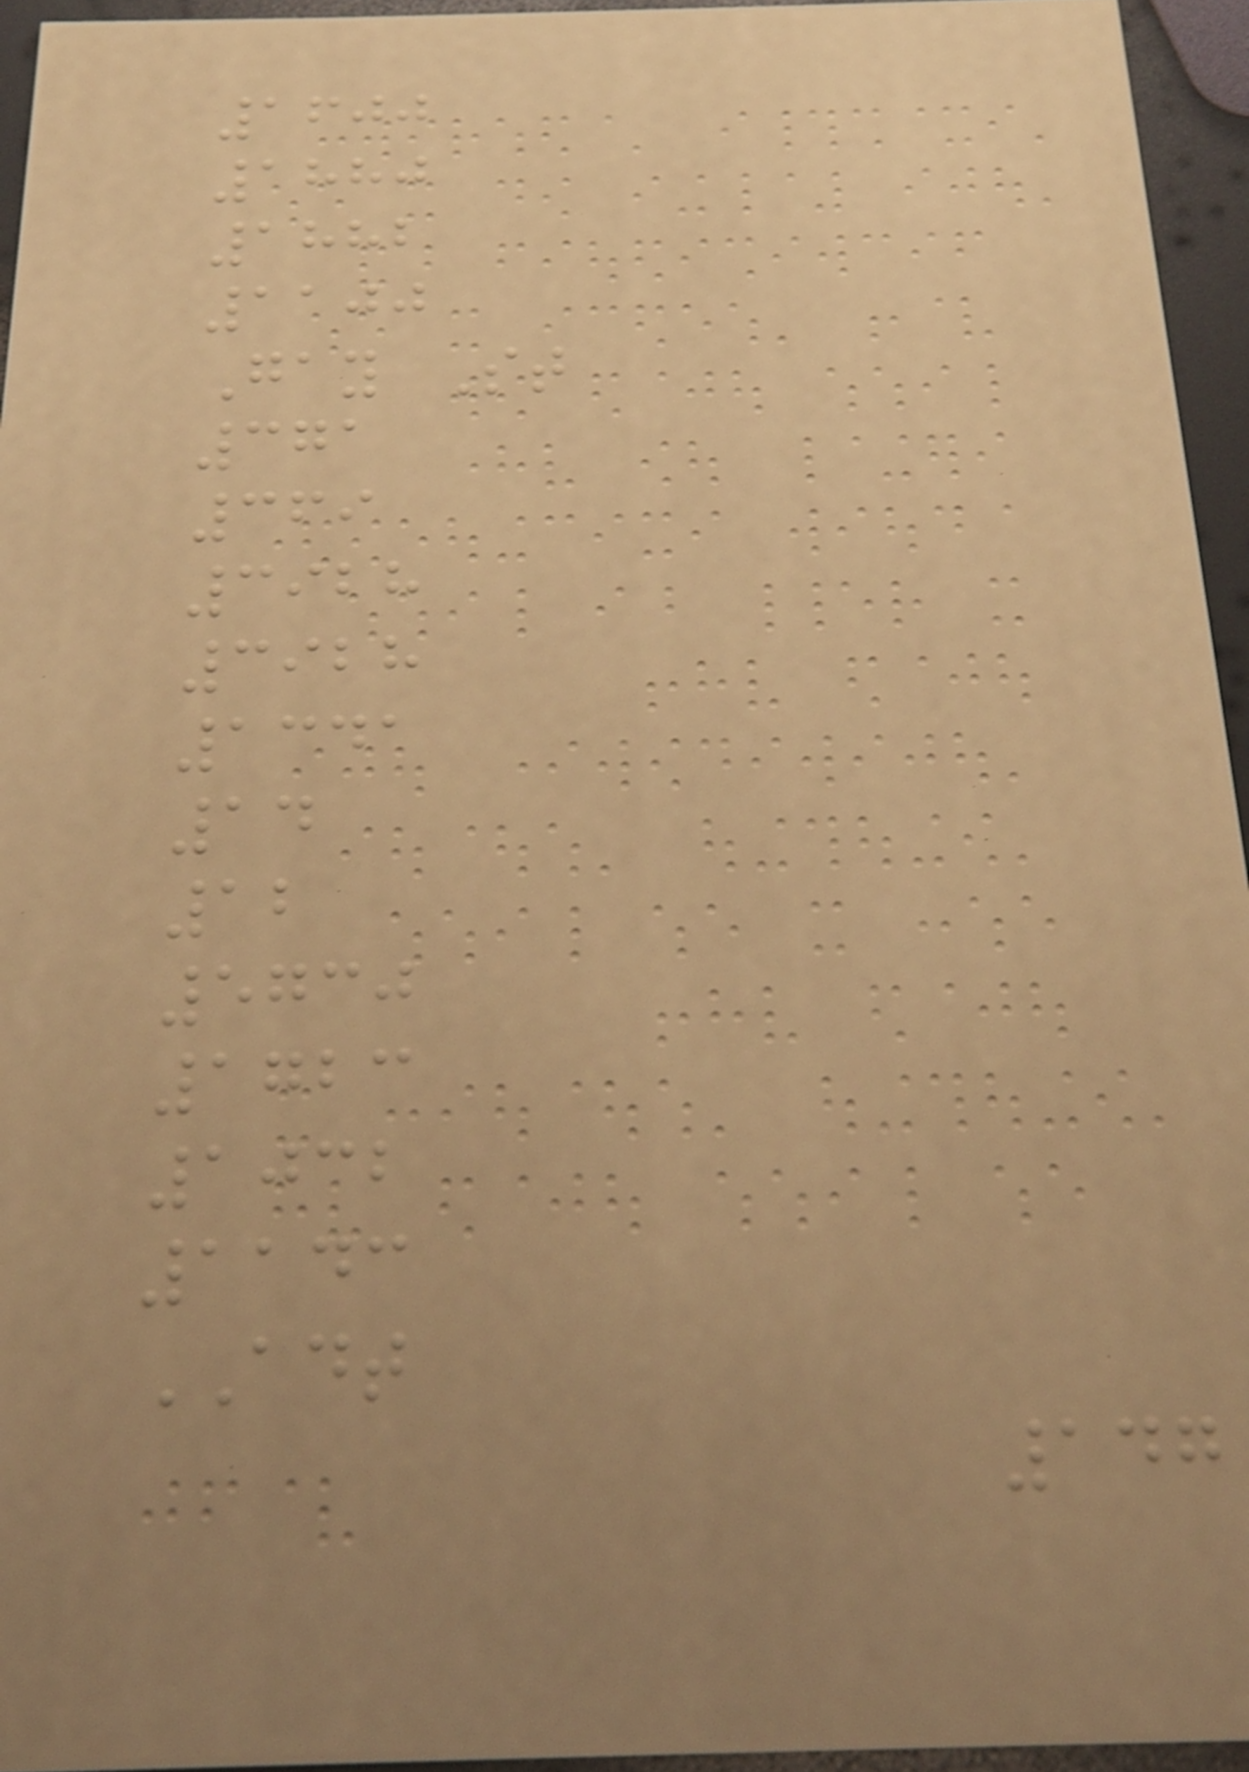1600
1880
1882
1100
Gay St
371
369
3928
3928
1341
14
12
5730
1723
1032
1143
ADT
147
